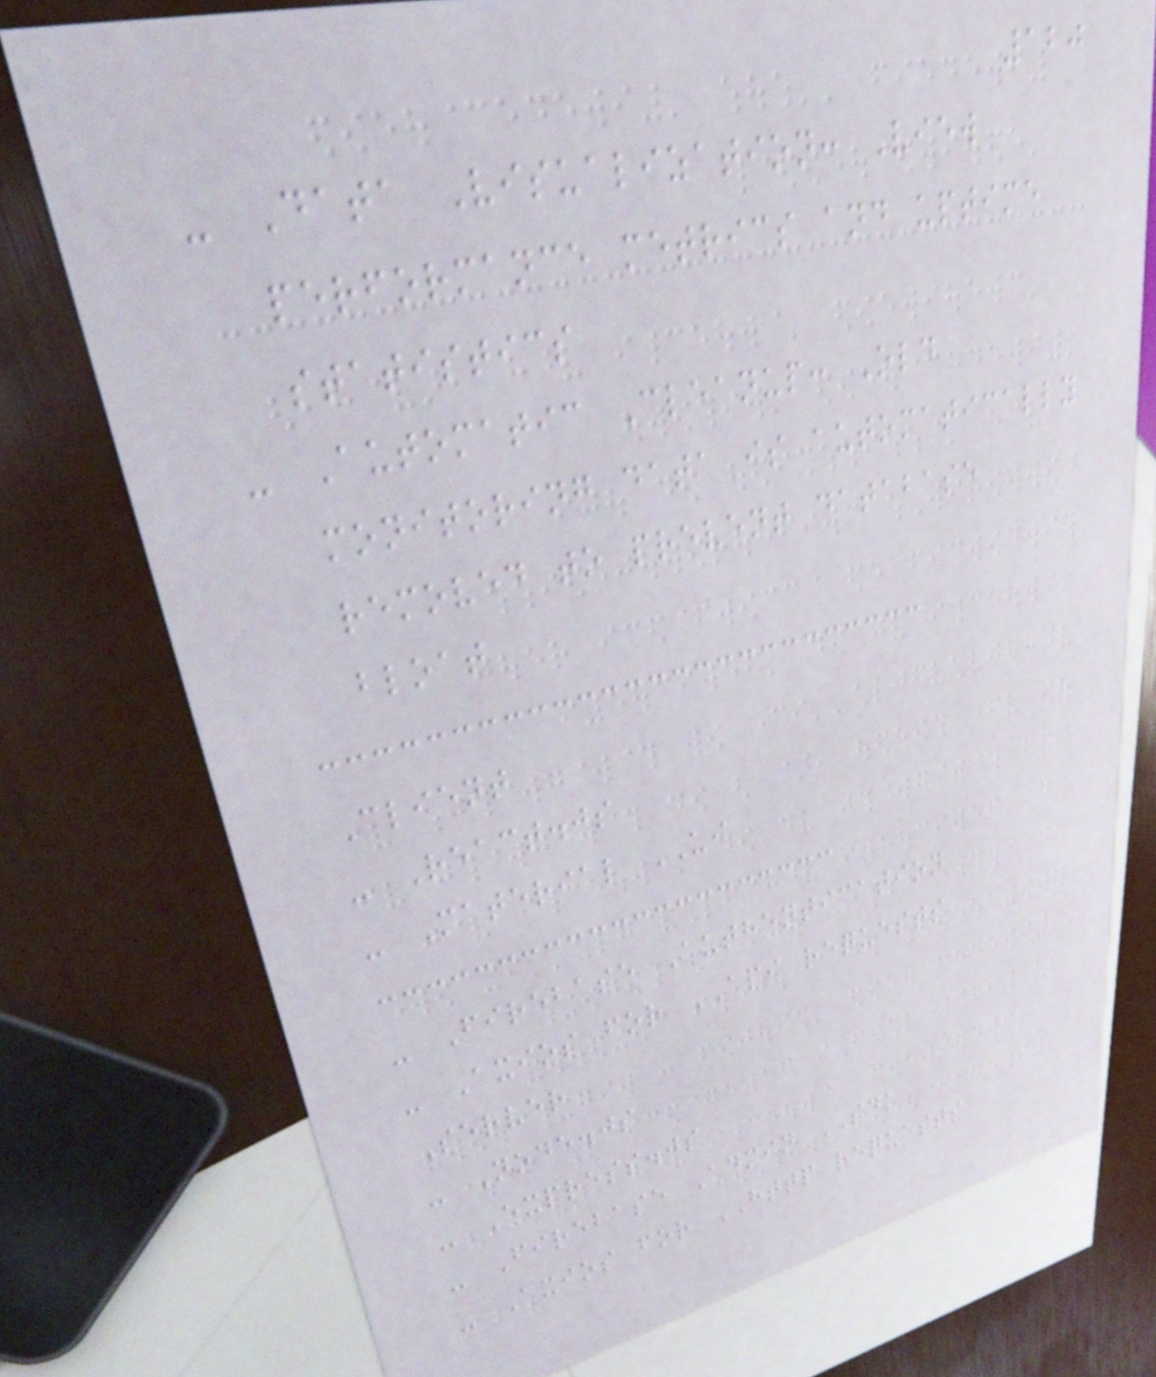120
- Data Visualization: View
performance metrics and uptime
statistics
- Automatic Cleanup: Old
monitoring data is automatically
removed to prevent database
bloat
Client
- React.js
- Material UI
- Firebase Authentication
- Axios for API requests
Server
- Node.js
- Express.js
- Firebase Admin SDK
- Axios for HTTP requests
